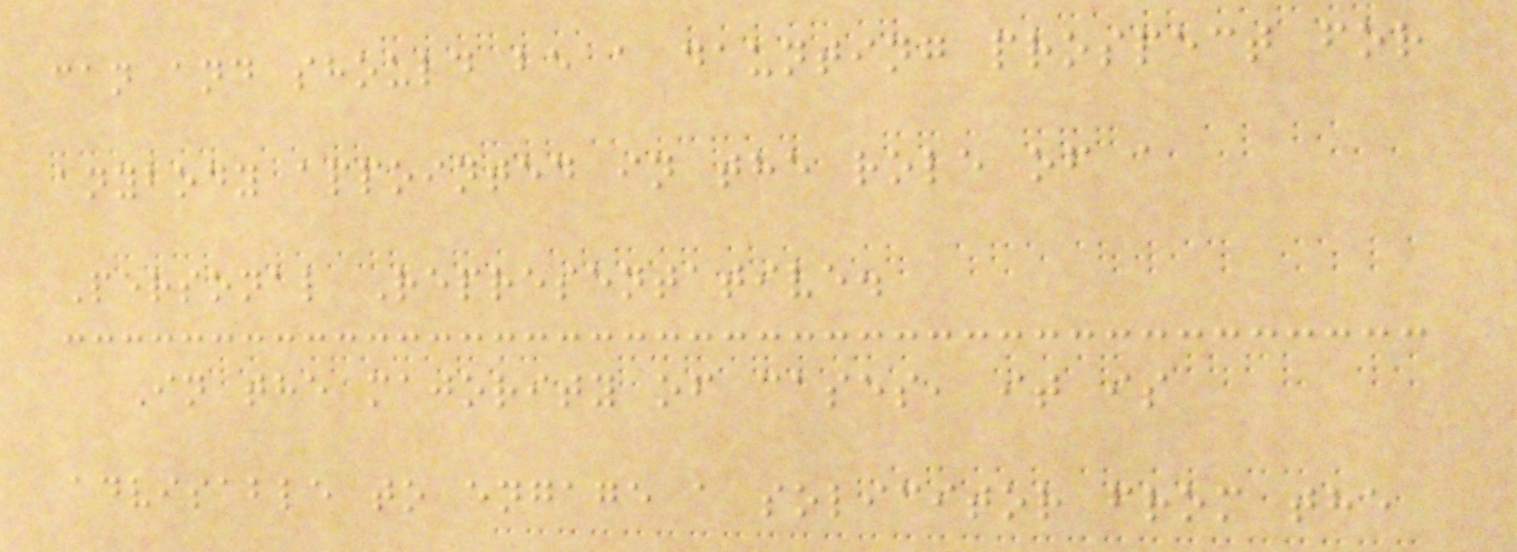can and should be a daunting prospect for
anybody appointed in the role of a
Personal Representative.
In the majority of cases, it is
advisable to engage a solicitor from the
